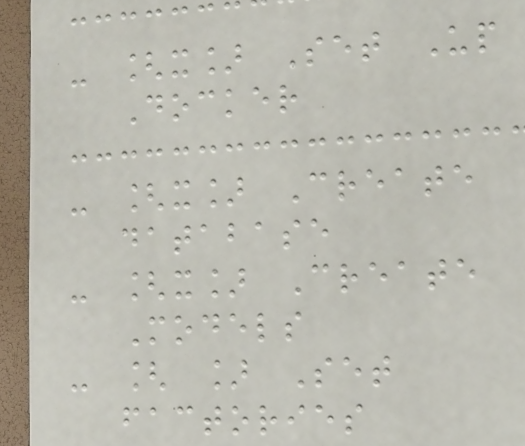- [x] Set Up
Docker
- [x] Create
database
- [x] Create
Models
- [ ] Set
factories
